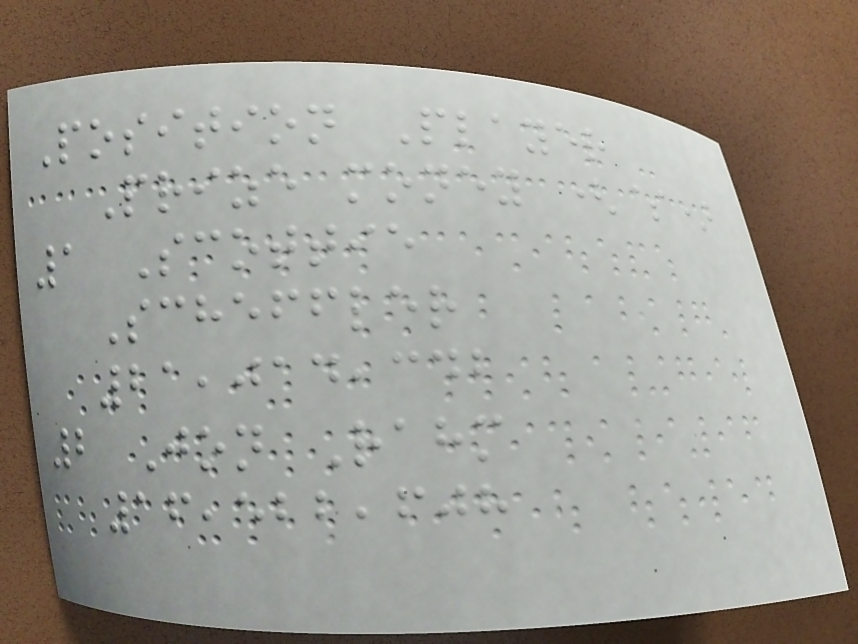Position Player
Prize money ($)
1 Scottie
Scheffler
21,014,342
2 Jon Rahm
16,522,608
